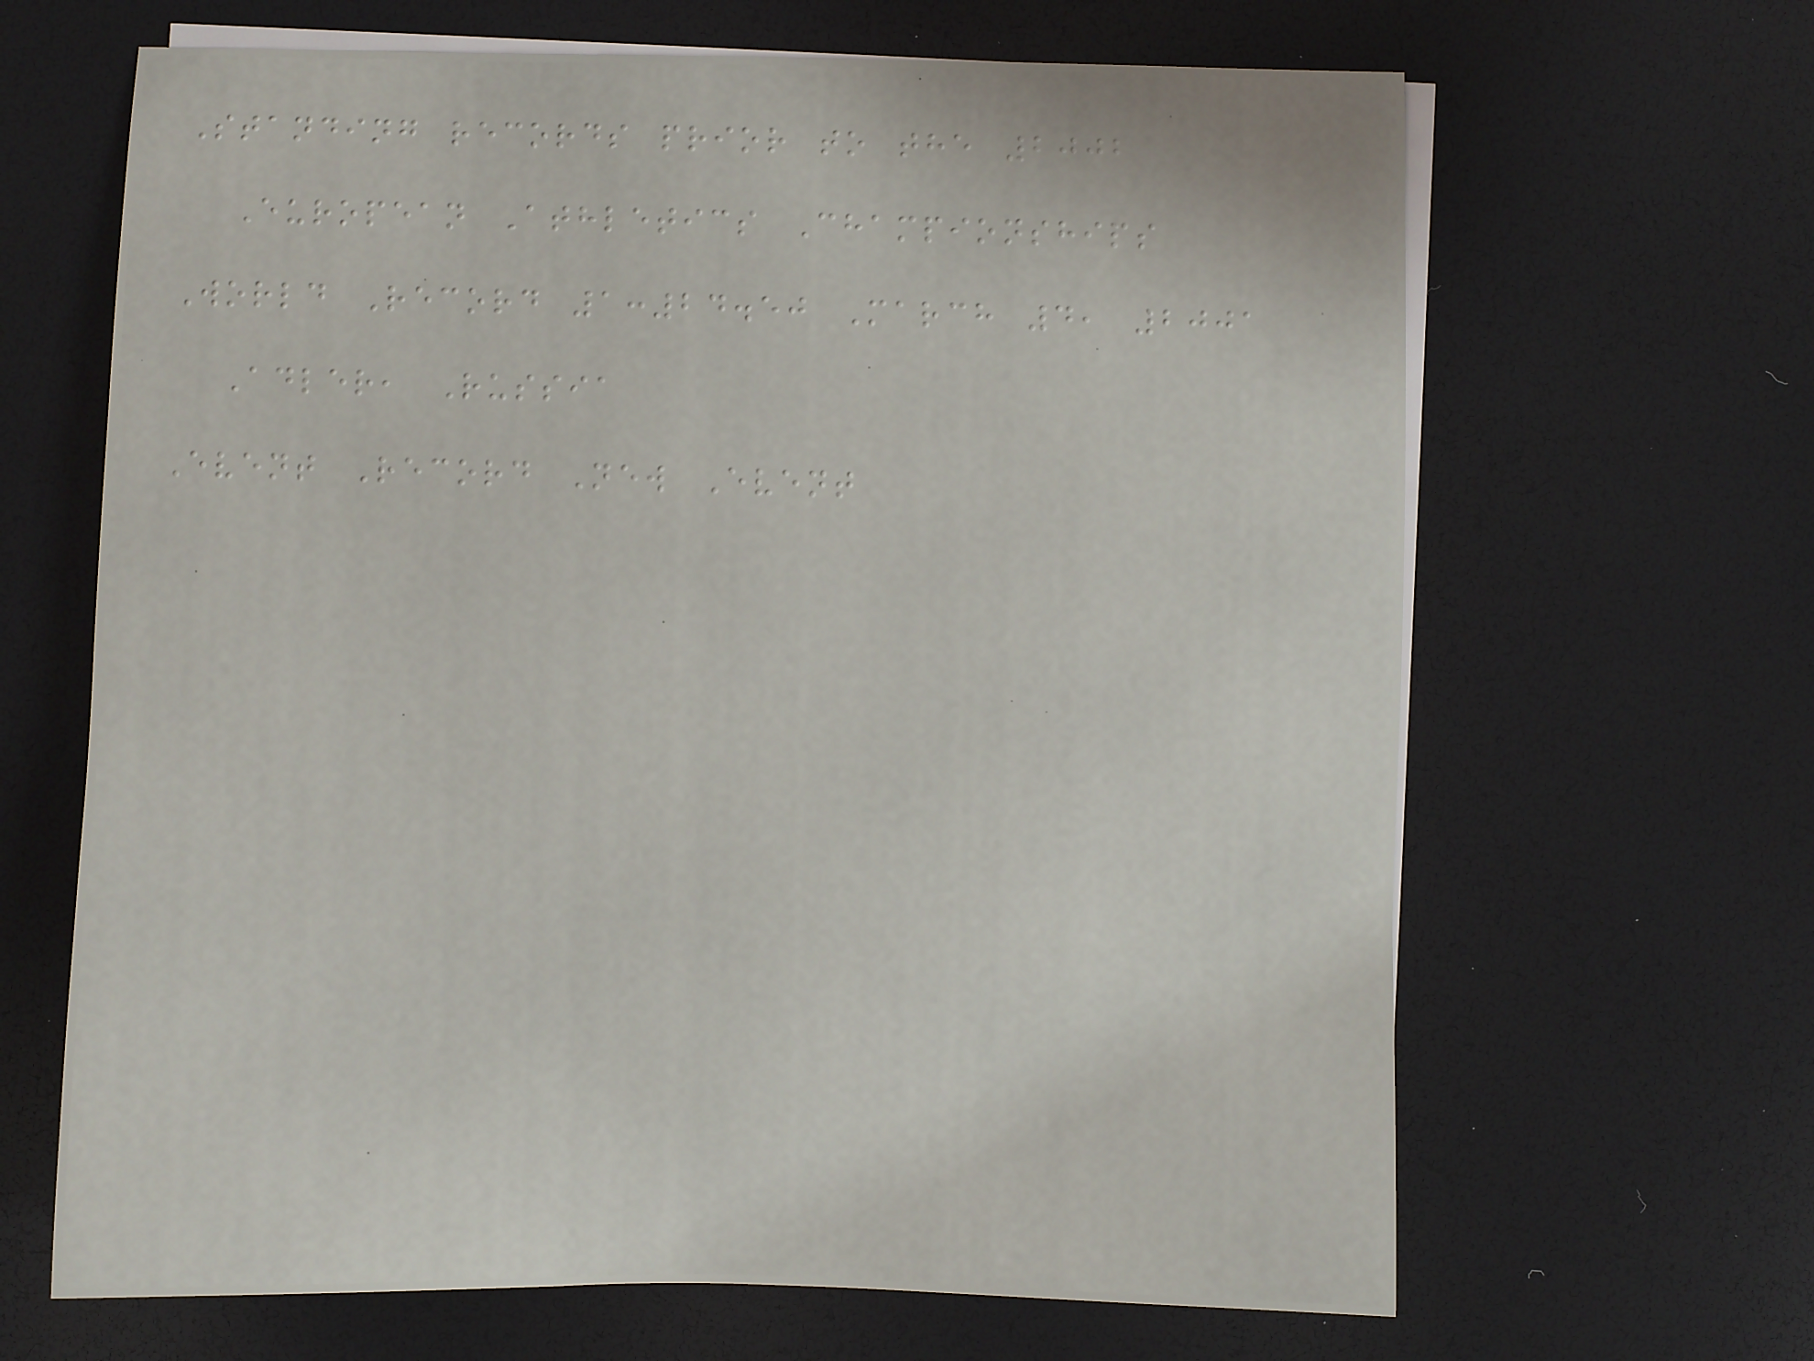Standing records prior to the 2002
European Athletics Championships
World Record 1:24.50 March 4, 2001
Adler, Russia
Event Record New Event
